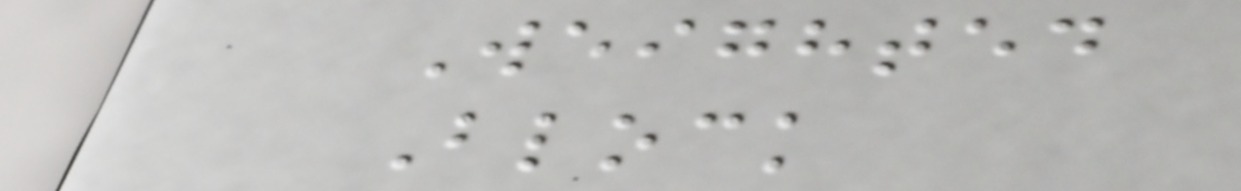Weighted
Block
